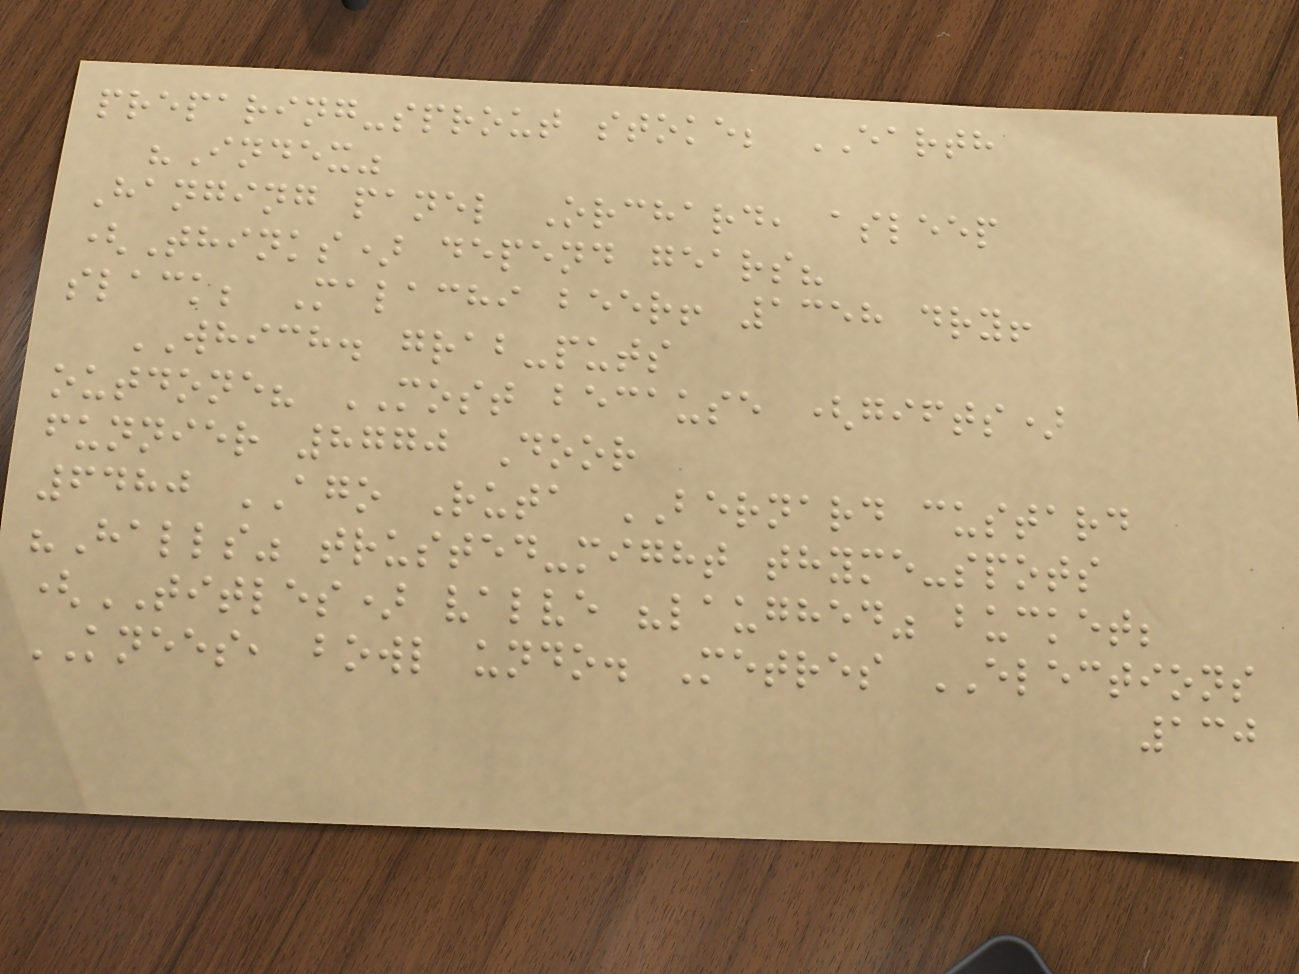preparing-sprout stoke; EARTH
"Index"
Hanging panel Orchard, asleep
(Thinks) depend gears?
slack; Malachi beer! 1358 dry!
WHICH. grab-puts
outdone? MOST because (gifts)
funnier 8770 Door
6480 AGO Ruta BERNARD custard
"Halls" trusted-might thyme-spots
(TITLES) valve "laughed" bucket;
KNEES, bowl undo. Metres ELECTIONS
130
